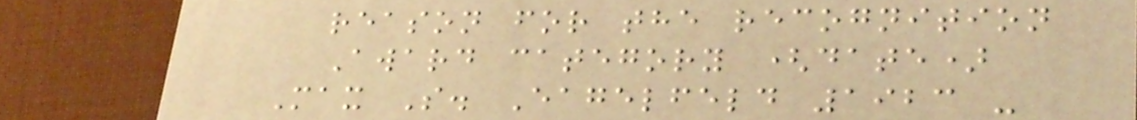reason for the recognition
Award category (date)
Max S. Eagelfeld 1923 -
